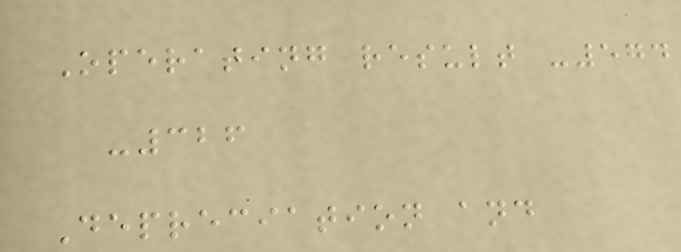Operating result -574
-326
Depreciation and
